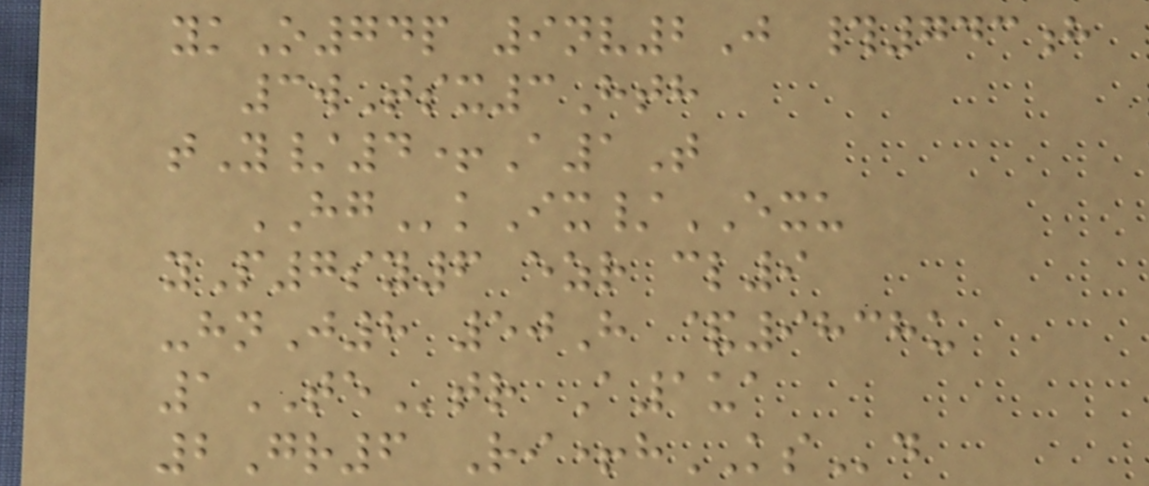ykO74p 9nv2J #743h
3wTsx3Hth
tY/4+A1T
HGkIx/EXU
yP7sy6 ezr cl9
-hnJ8 50H &9838u
1TEtr A1ua
2Gr6 Ri+hKSd
